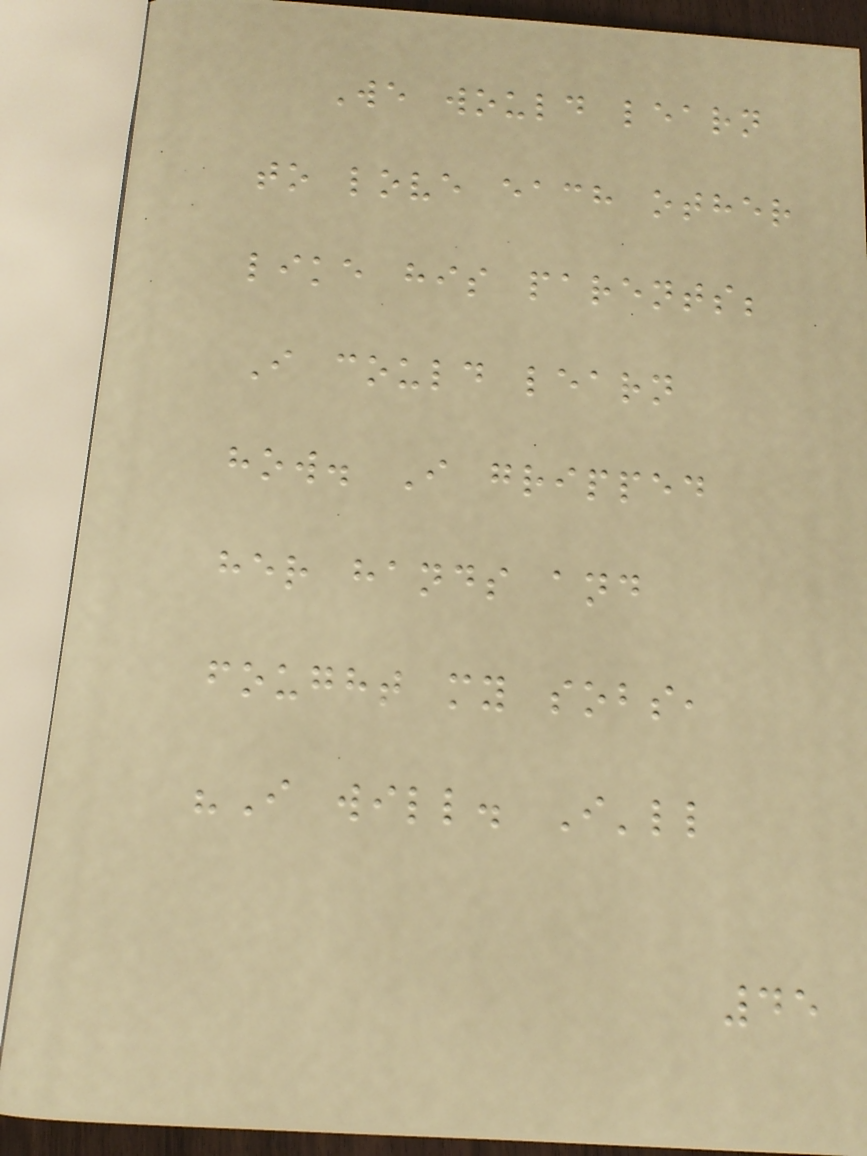We would learn
to love each other
like his parents;
I could learn
how. I gripped
her hands and
fought my sobs,
"I will. I'll
45
